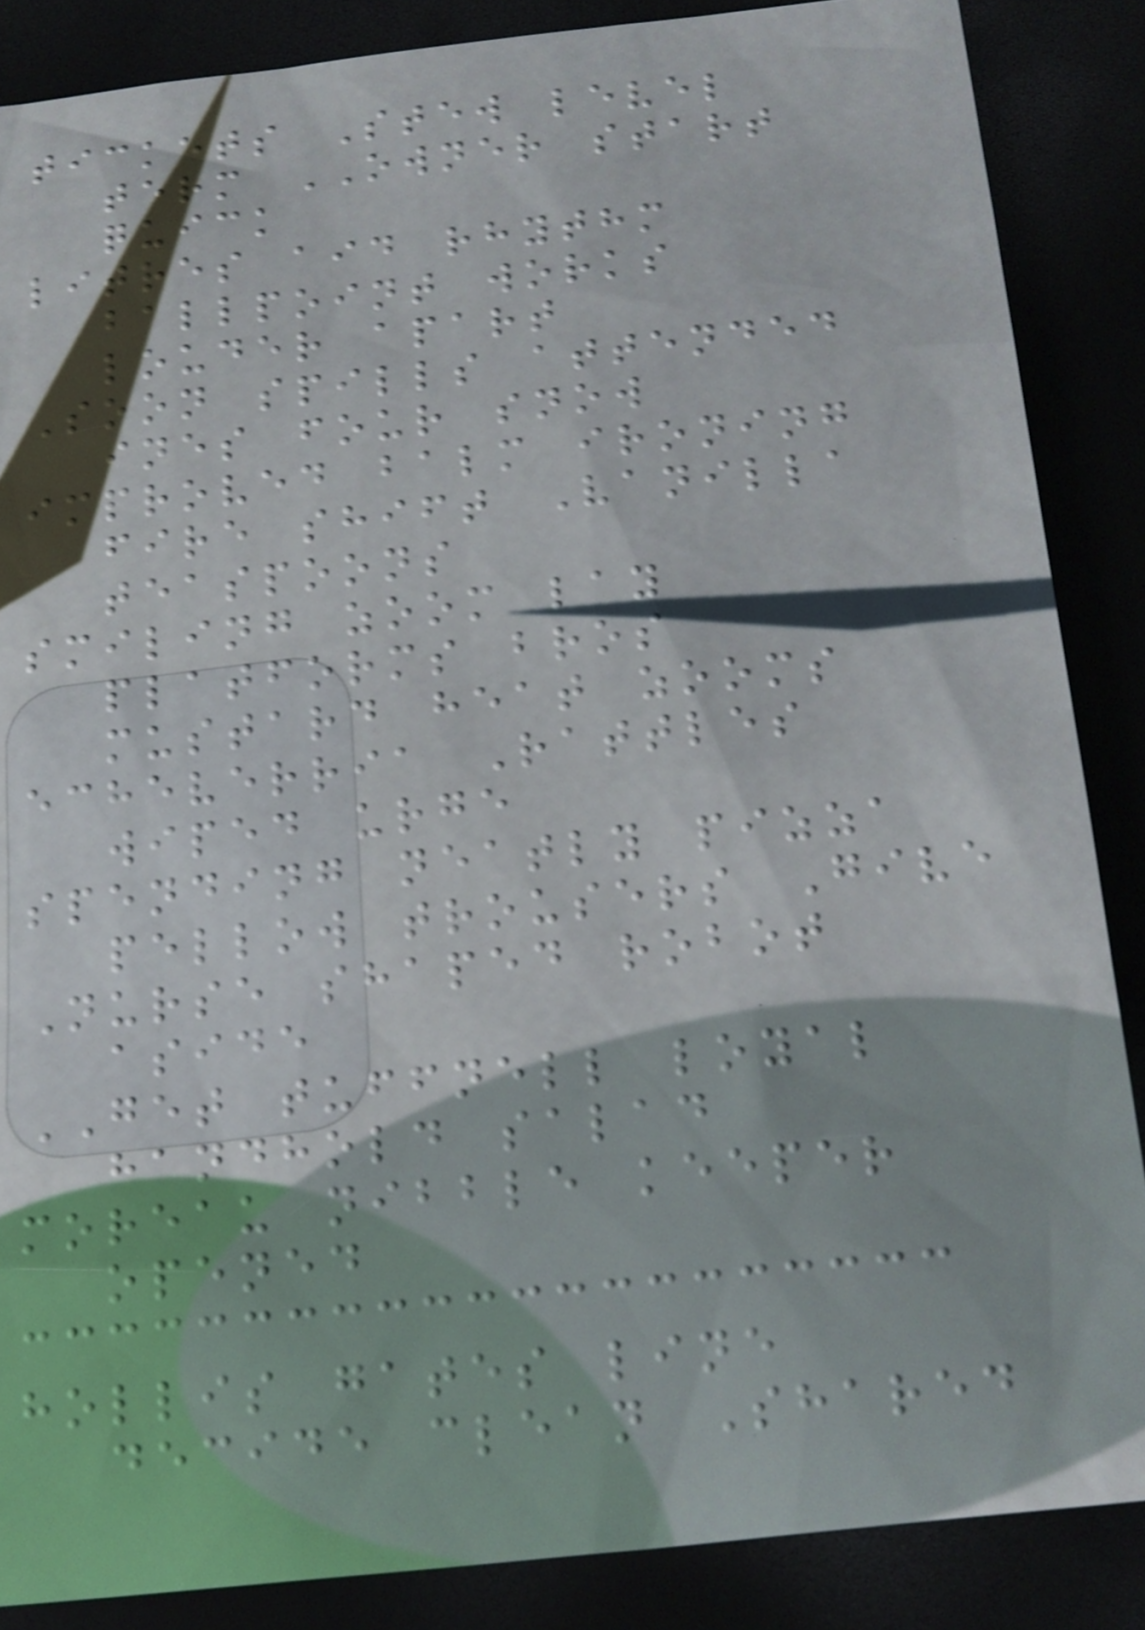tickets Stew level
term OWNER start
quick
litres aid rhythm
ballpoint works
louder apart
Soon spills attended
ines four snow
improved balm ironing
fire shift Vanilla
teaspoons
smiling zoom lay
platforms bros
mustard heat zooms
echeverria Rattles
wiped urge
spending neatly pizza
pellow trousers Give
Nurse shaped robot
aside
GET tuffnell loyal
handhold salad
moreau nibble keeper
opened
hollis gates line
decide clean Shared
